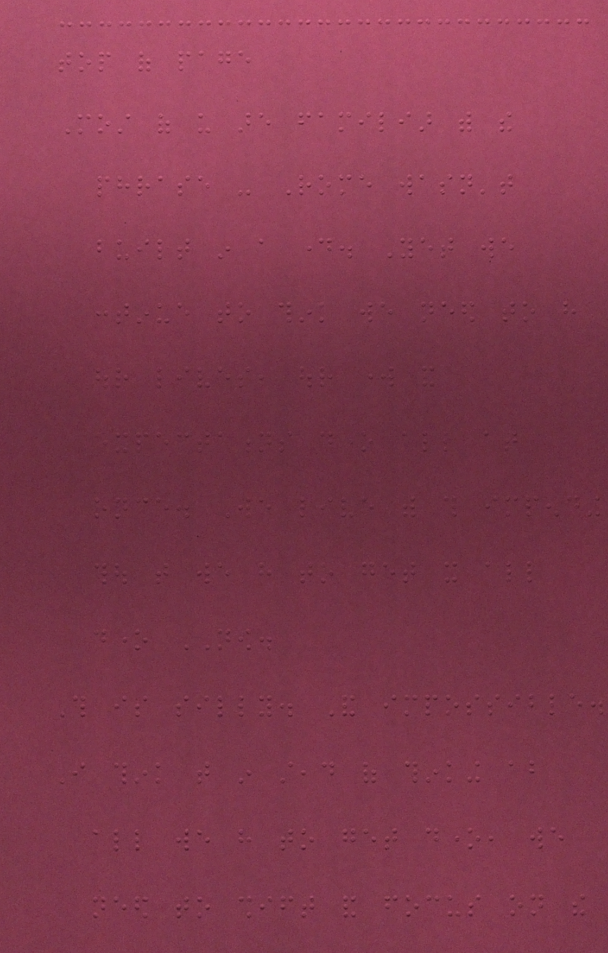top of page
Most of us are familiar with the
phrase - Rome wasn't
built in a day. Yet we
continue to think we need to have
our lives, our work and
expectations done all at
once. We live with this impending
thou that we have to get it all
done NOW.
This is silly. And impossible.
I think that in stead of thinking about
all we have to get done, we
need to shift and focus on the
